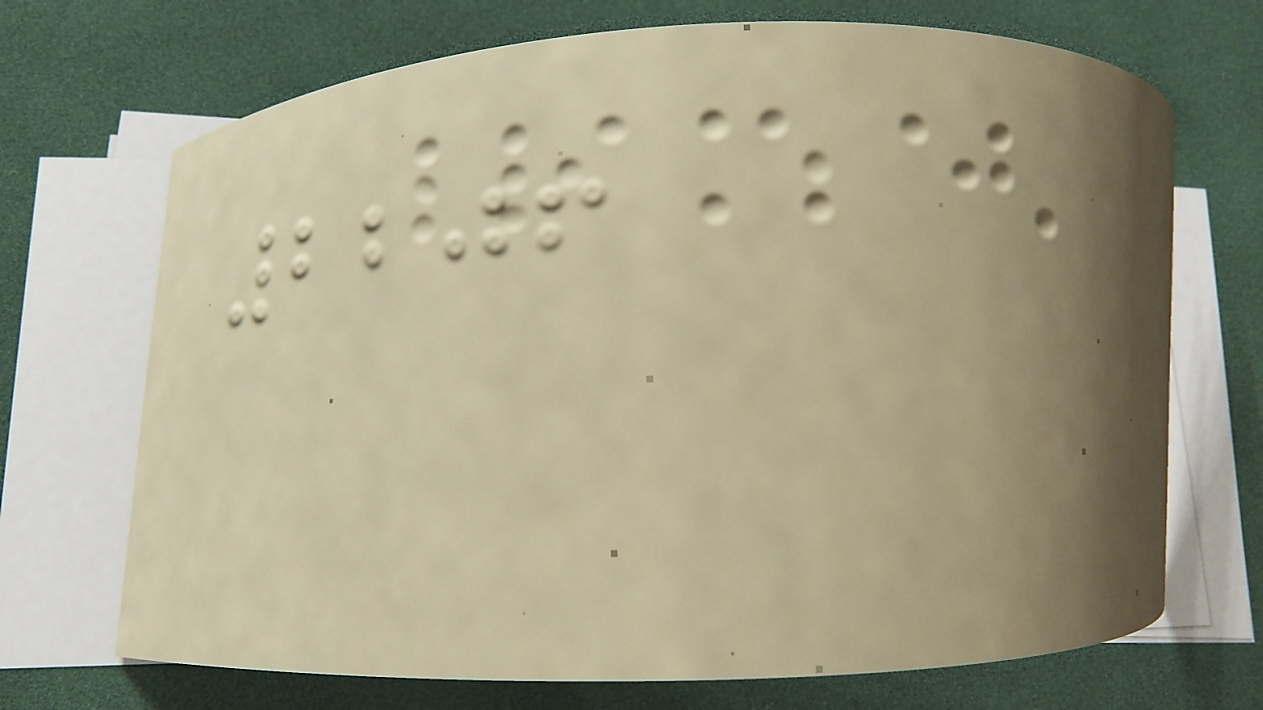2206
